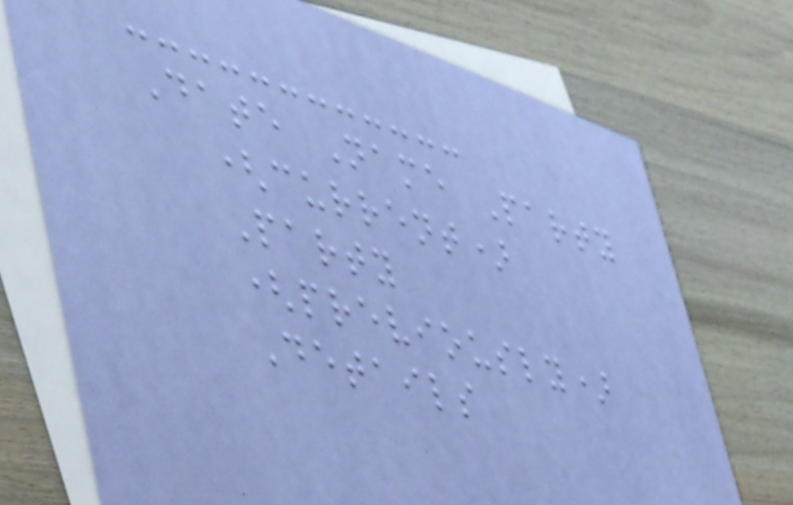Date Name Party
(current)
Party
(previously)
Details
